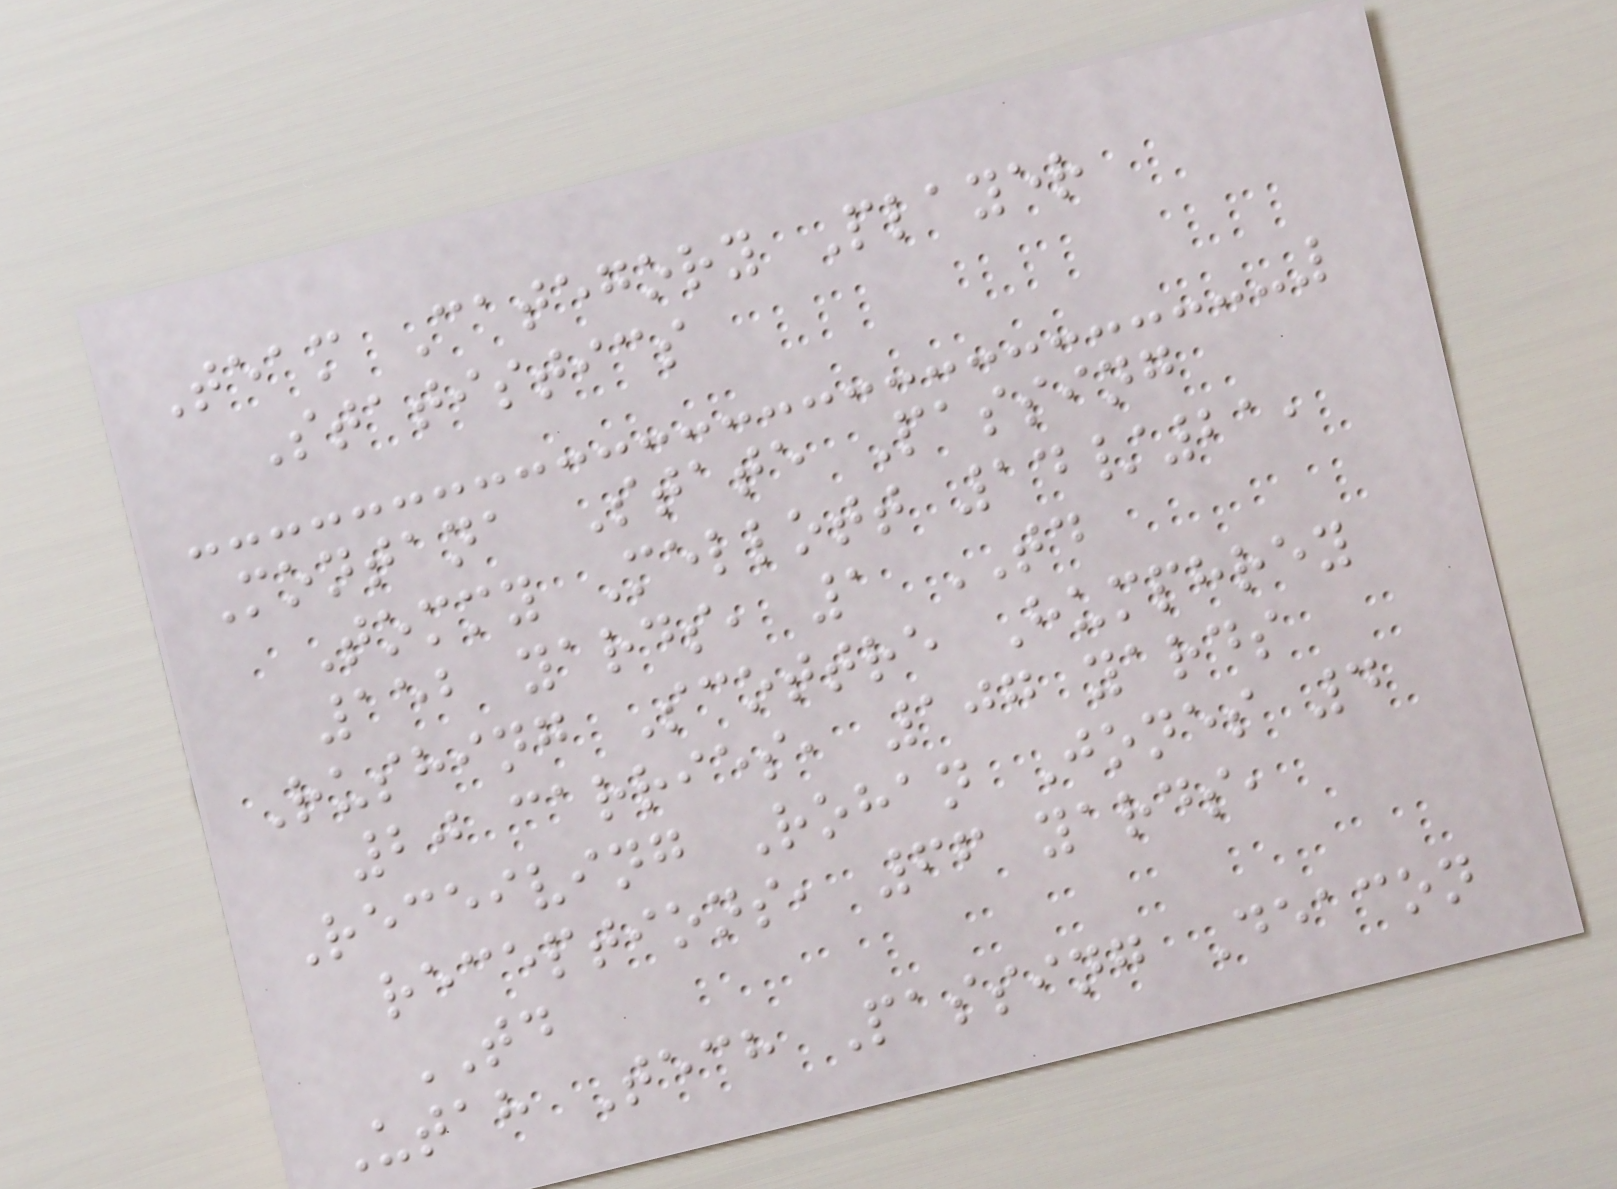Team Category Player
Statistics
Montana State Passing
Tommy Mellott 14/21,
152 yards, 1 TD
Rushing Scottre Humphrey
20 carries, 107 yards
Receiving Rohan Jones 4
receptions, 66 yards,
TD
Utah Tech Passing Deacon
